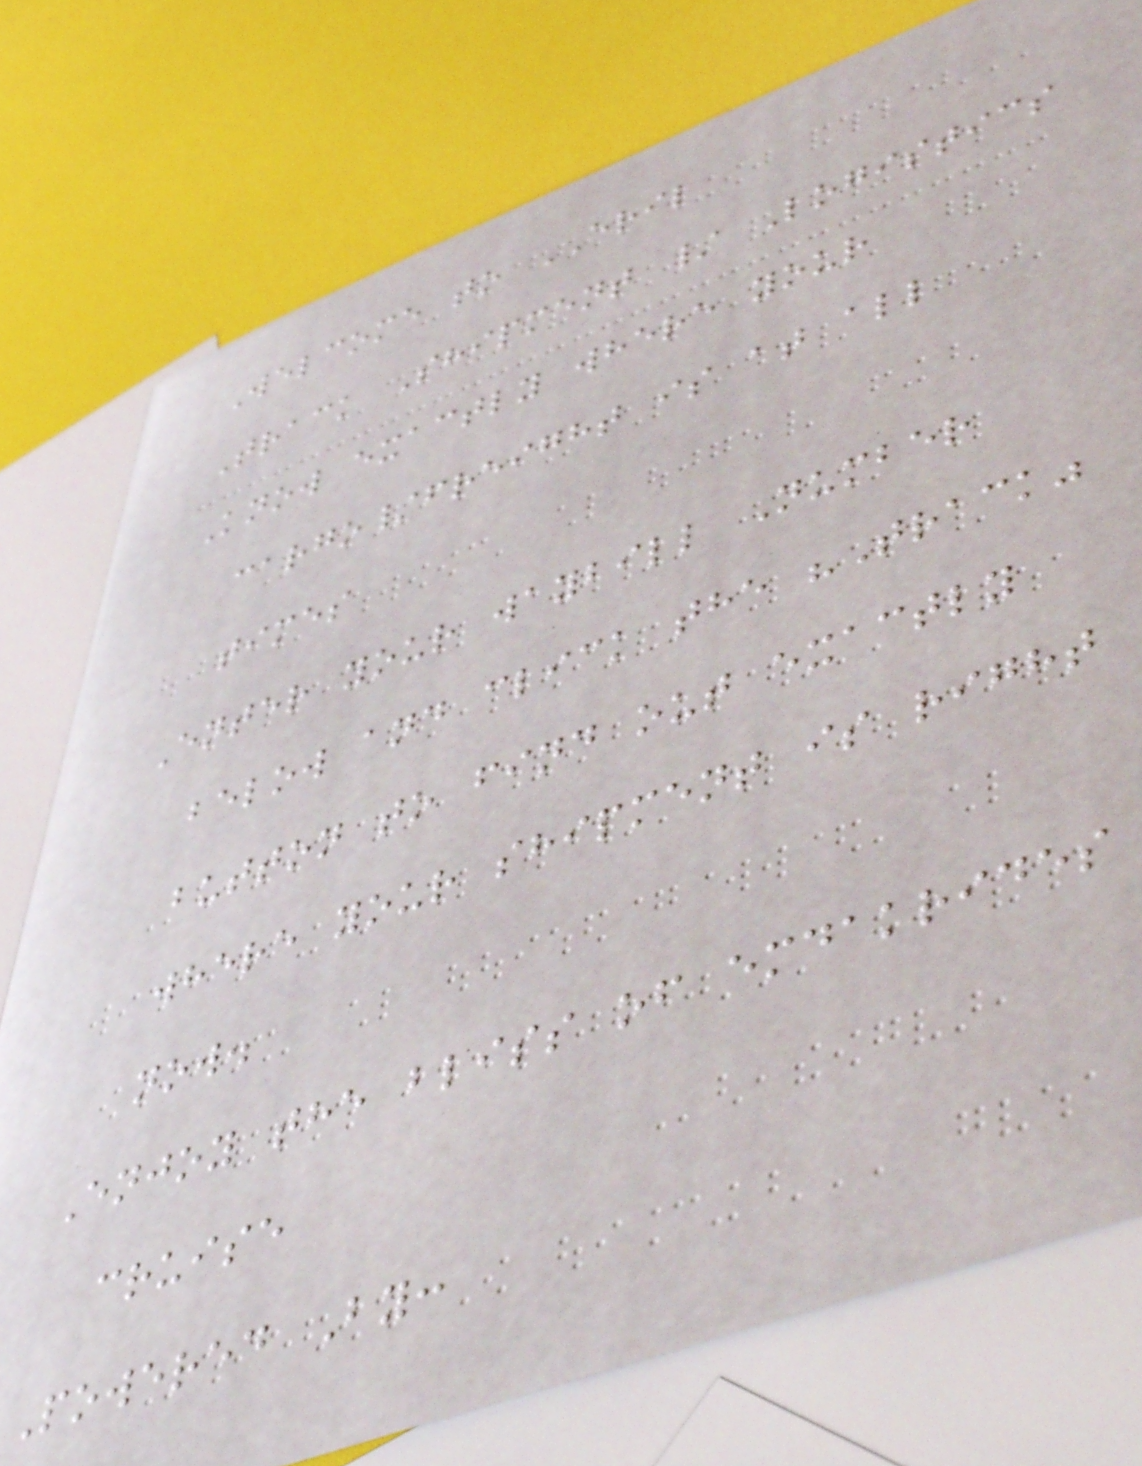Welcome to ERIL
Track Shipment / Logistics
Know exactly where your
cargo/freight is at all
times
Enter your waybill Number
below and click the "Track"
button to find out exactly
where your shipment is right
now.
Enjoy the bliss of emdakrides
cruise
Powered By:
